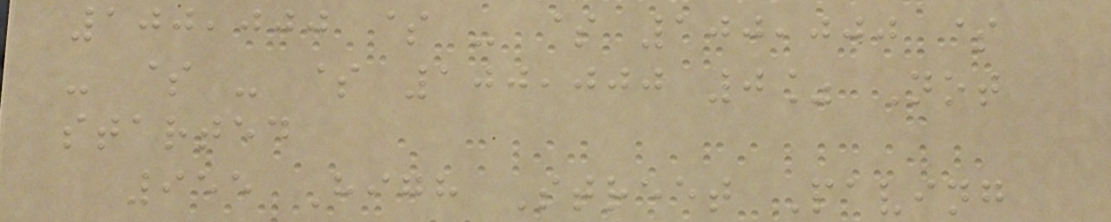100,000 $ - $ 100,000 $
- $ - $ 100,000 0% Not
started
955 High Street Paving
